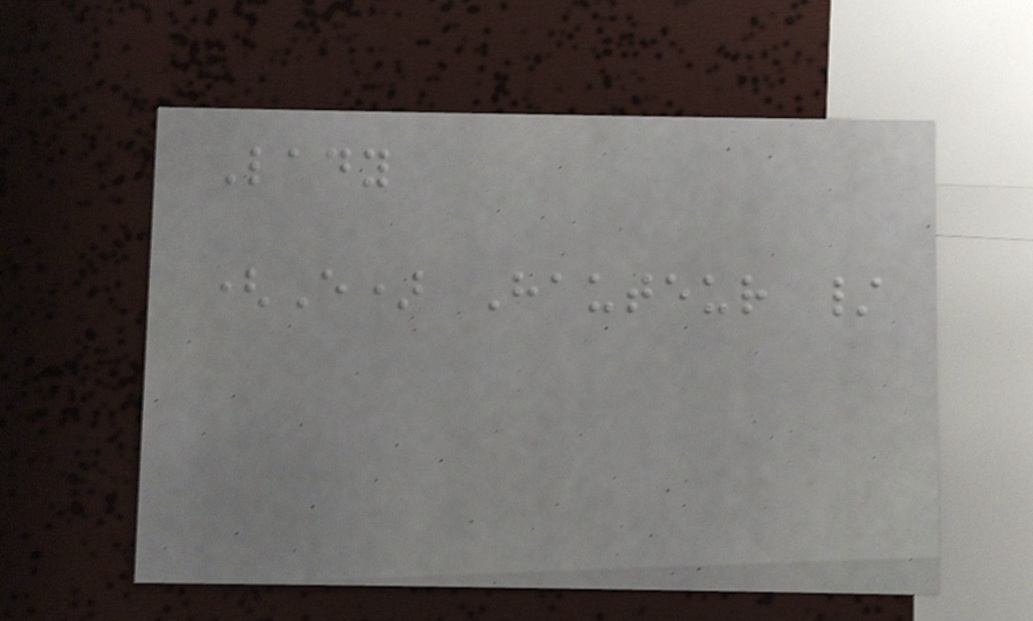Lady
(E) Hauteur /
